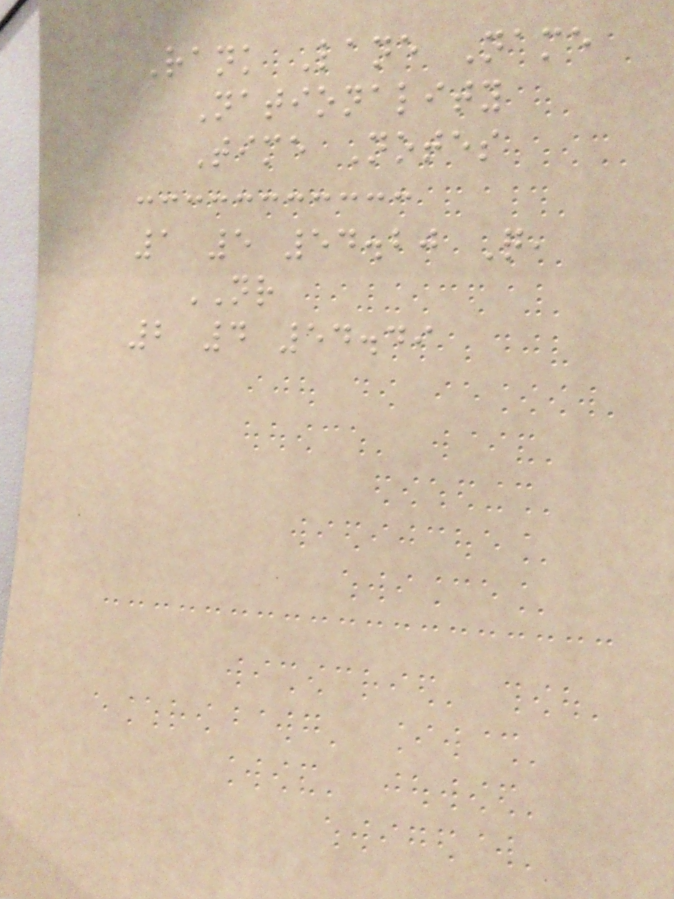Rank Lane Name
Nationality
Time Notes
1 5 54.20 Q,
NR
2 4 54.49
